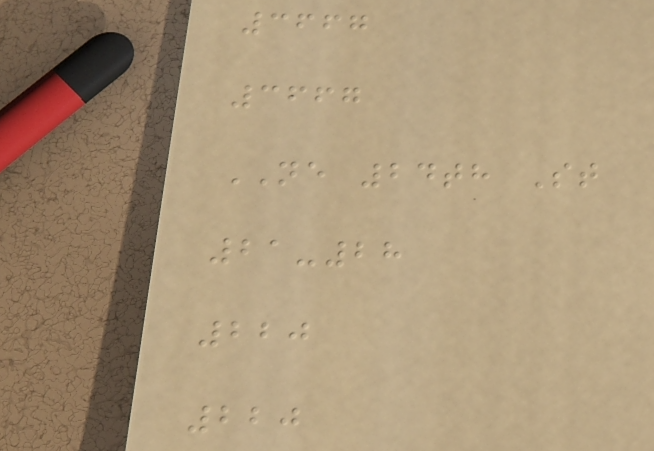3667
3667
NE 24th St
21-28
220
220
